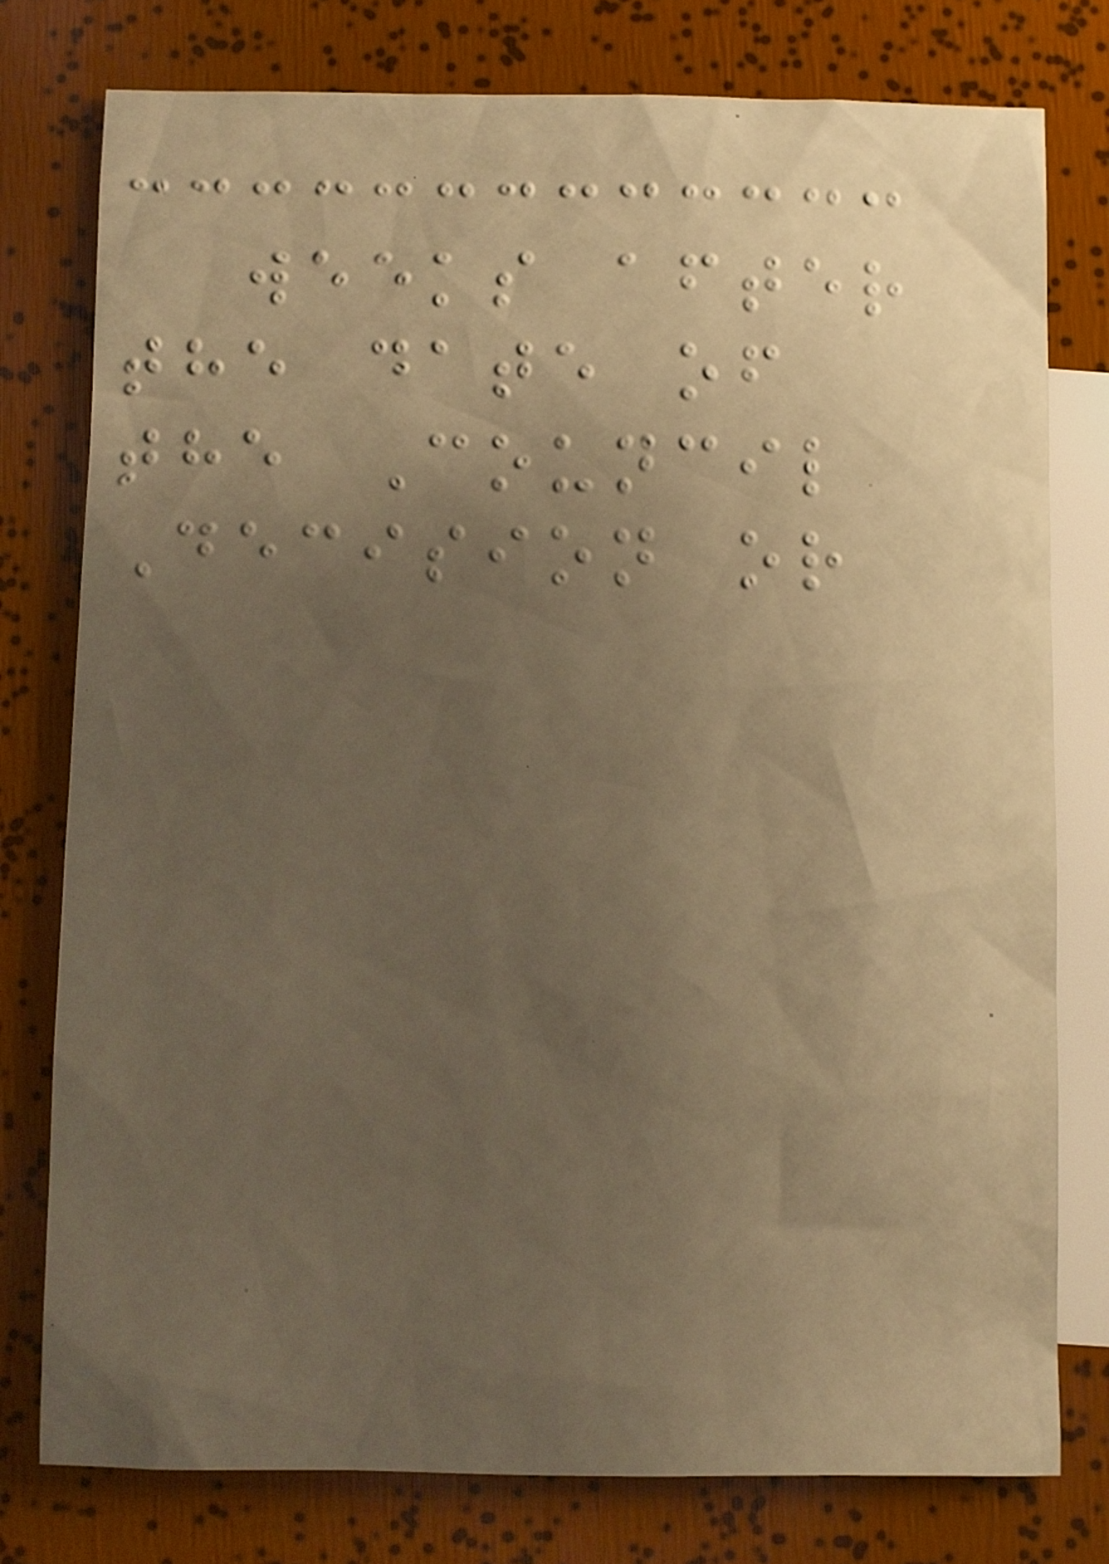weeks after
the date of
the Council
Decision or
